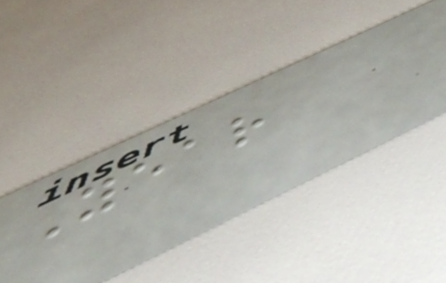Year
